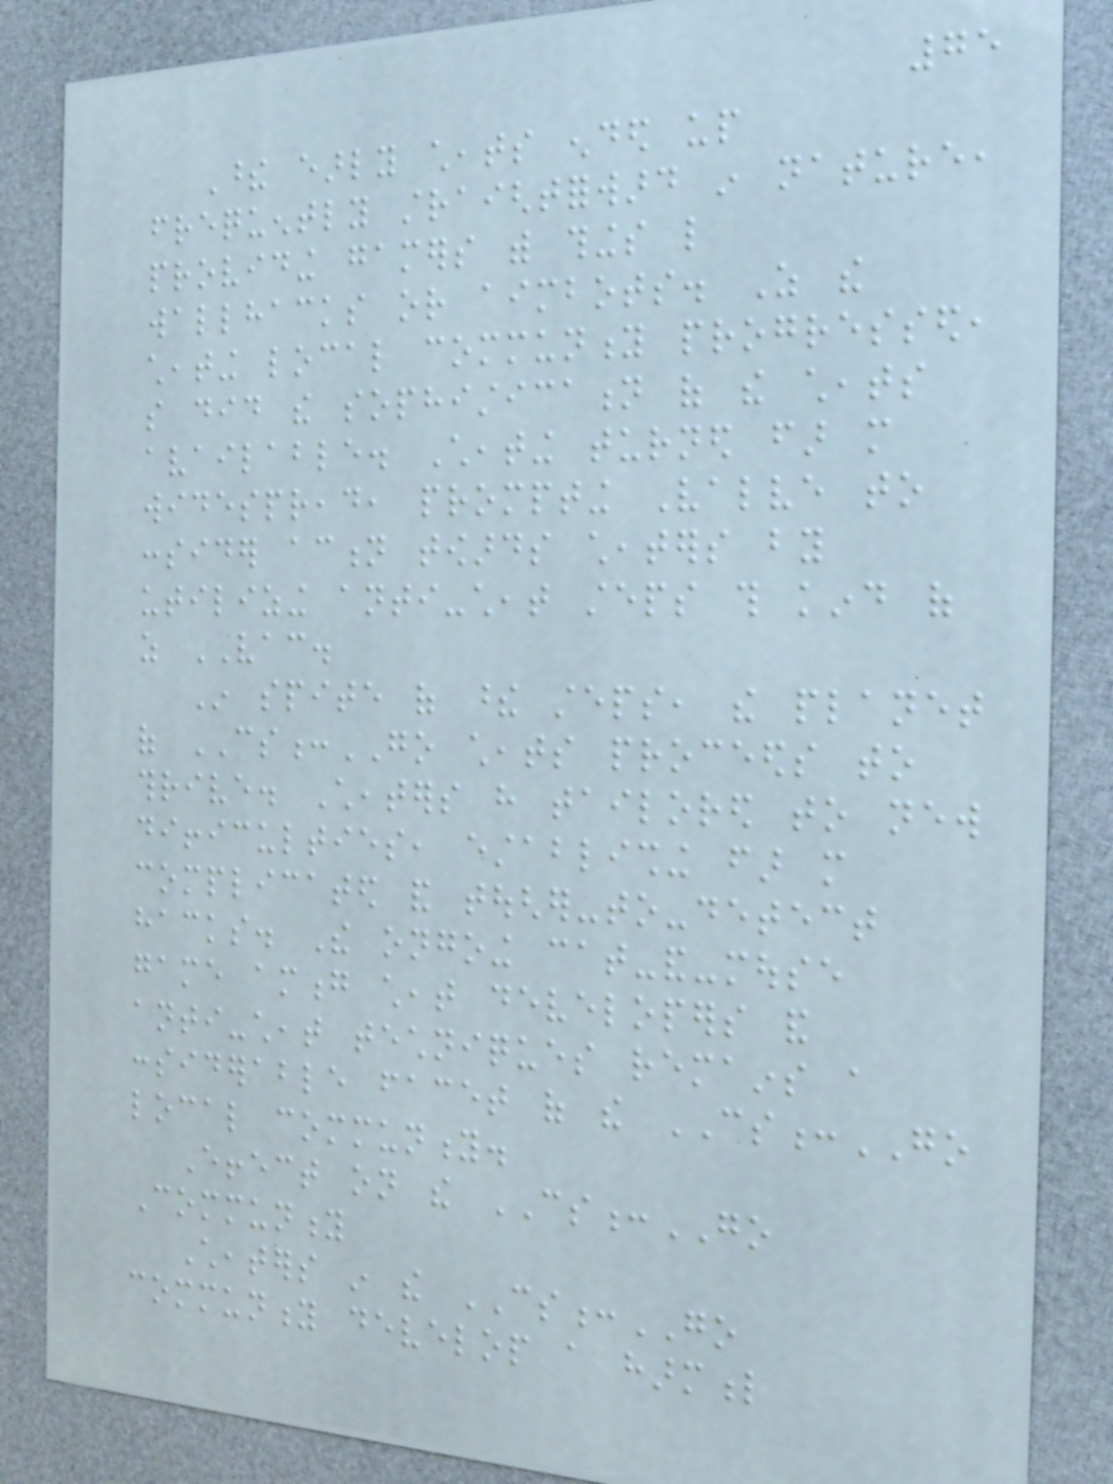75
These early cheats ended up
frequently straightforward in nature,
providing gamers with things like
wallhacks or aimbots. As the
cheating local community progressed,
so did the sophistication of the cheats
available. Cheating turned far more
widespread, prompting Valve to
consider action towards cheaters by
utilizing anti-cheat steps this kind of
as VAC.
In spite of these steps, the planet
of CS:GO cheats proceeds to
thrive. Cheaters have tailored to new
difficulties, establishing far more
complicated and tougher-to-detect
hacks. The ongoing cat-and-mouse
game among cheat developers and
anti-cheat techniques remains a
considerable facet of the CS:GO
local community.
Effect on the CS:GO
Community
Cheaters in the CS:GO
community develop a harmful
